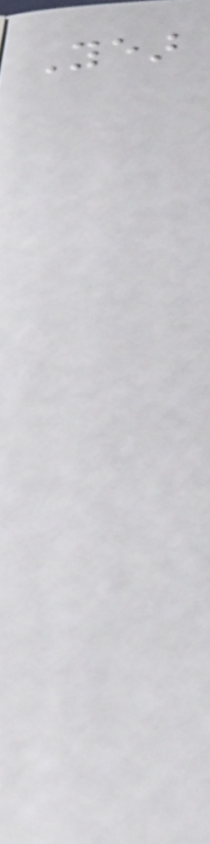Year
